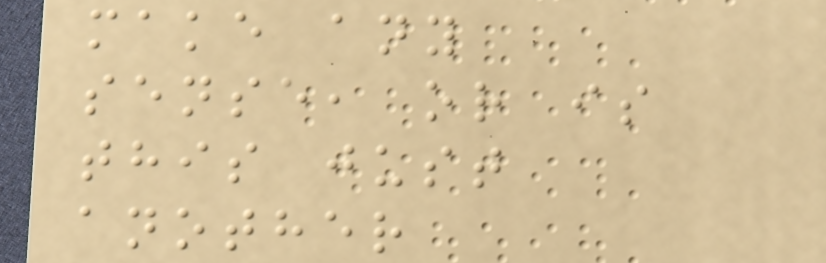make any
sense, or is
this just
another
